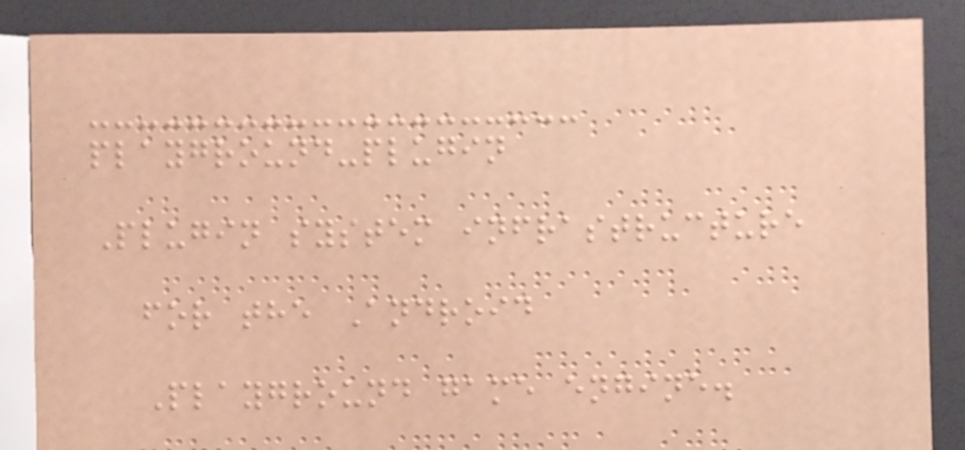playground-plugin
Plugin system infrastructure
for the Android
Playground game engine.
